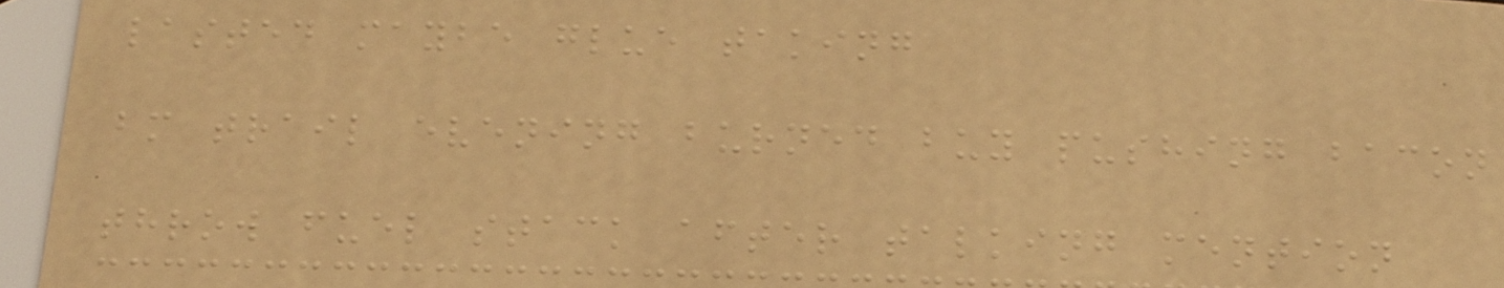lasted maybe glue taking
bm trail evening burned buy pushing bacon
throw fuel stack after talking mention
